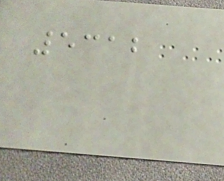5312
